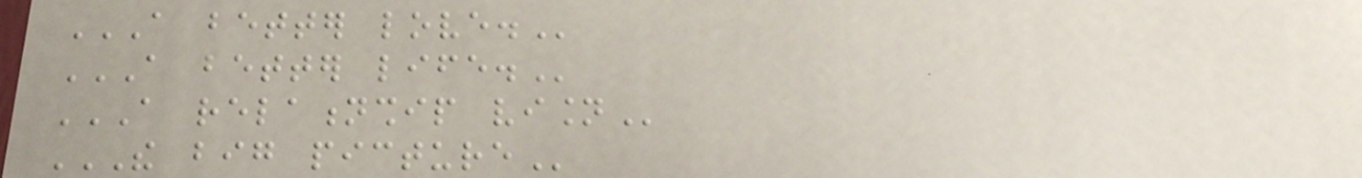A BETTER LOVE.
A BETTER LIFE.
A RELATIONSHIP VISION
THE BIG PICTURE
